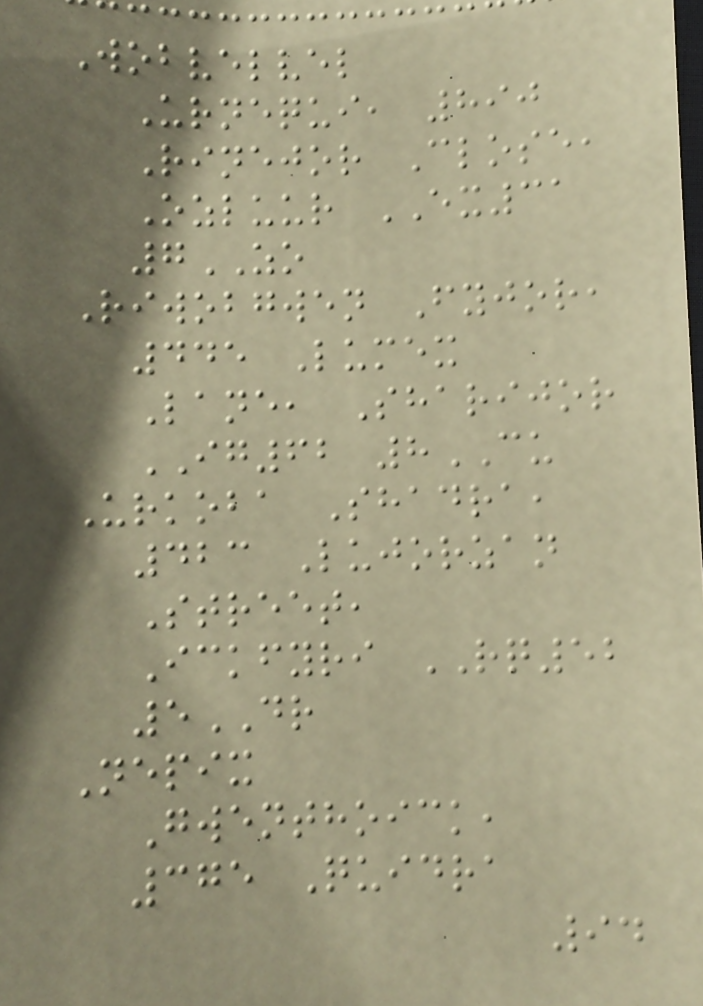Wobvelvel
Urnequi, 890
Rinejor Close,
Ozluur EX31
7ZO
Riwobgwen Fyjor,
445 Lumex
Lane, Sharijor
IG62 8CU
Urkoba Shadra,
423 Lujorzan
Street,
Ickfyri RQ52
5DR
Nepix
Gwenthoick,
375 Quidra
94
